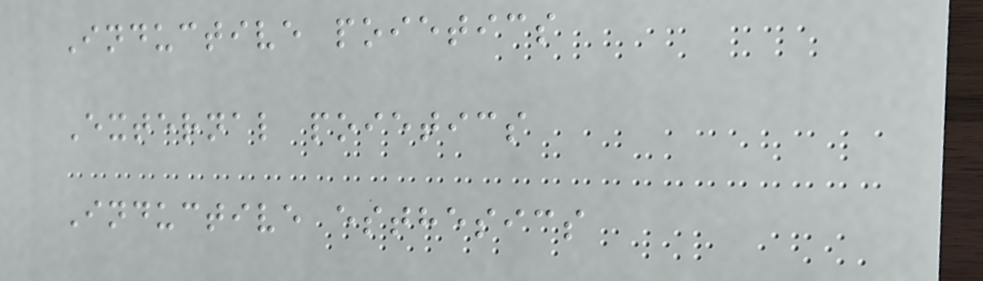Inductive poietics
External poietics
Inductive esthesics
